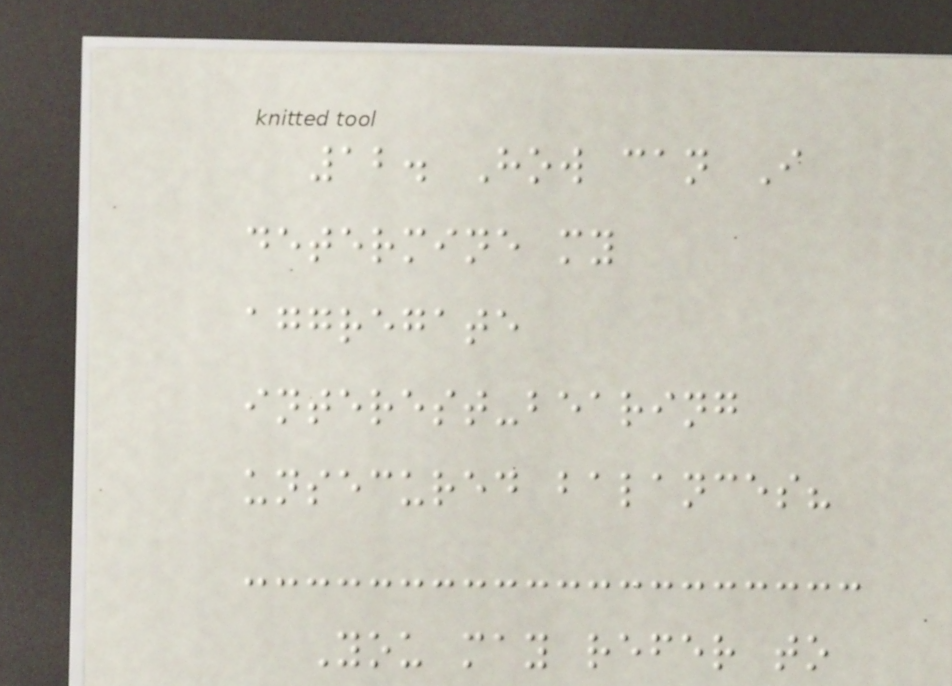12. How can I
determine my
aggregate
interest-bearing
unsecured balances?
You may refer to
